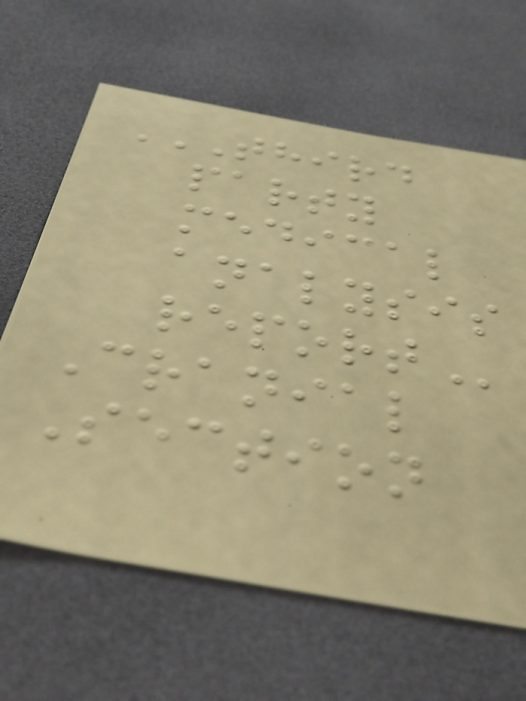THIRD
PARTY
MEDICAL
ANALYSIS
REPORT
Cranial
Section
